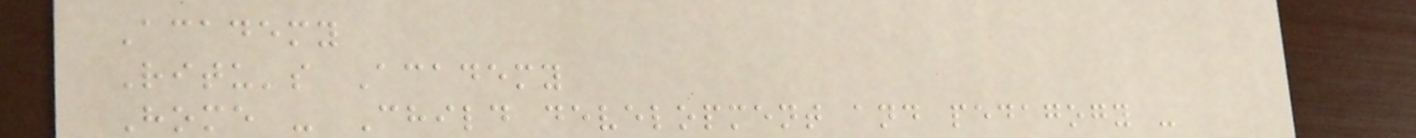Academy
Ritu's Academy
Home - Child development and pedagogy -
